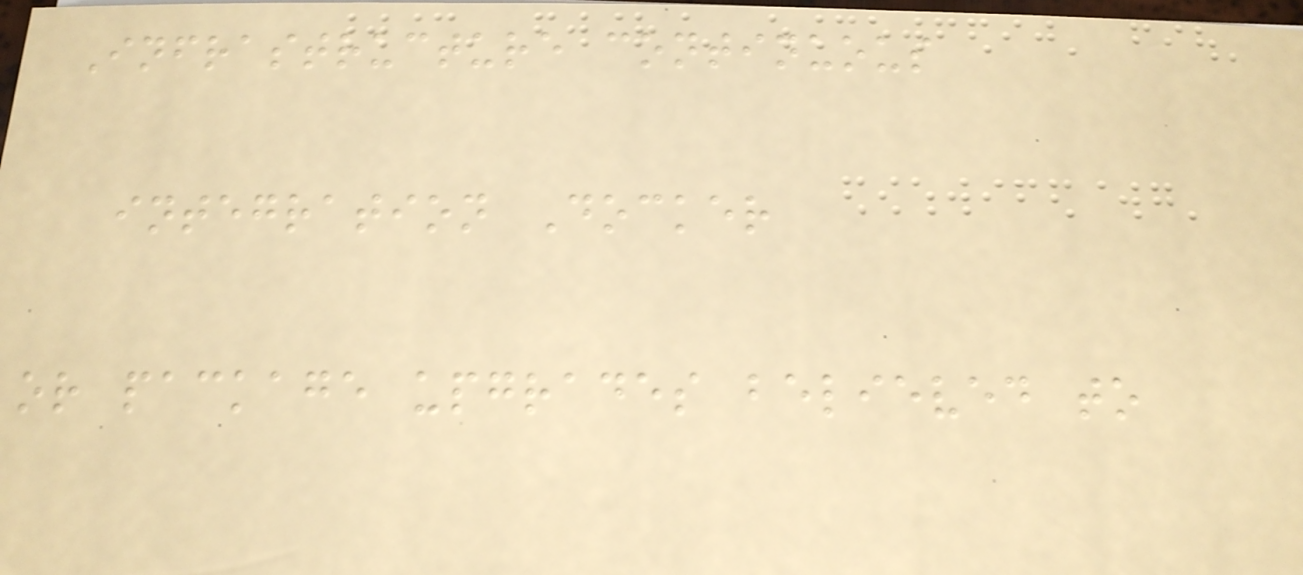Infrastructure continuous
integration Docker
or package upgrades believed to
